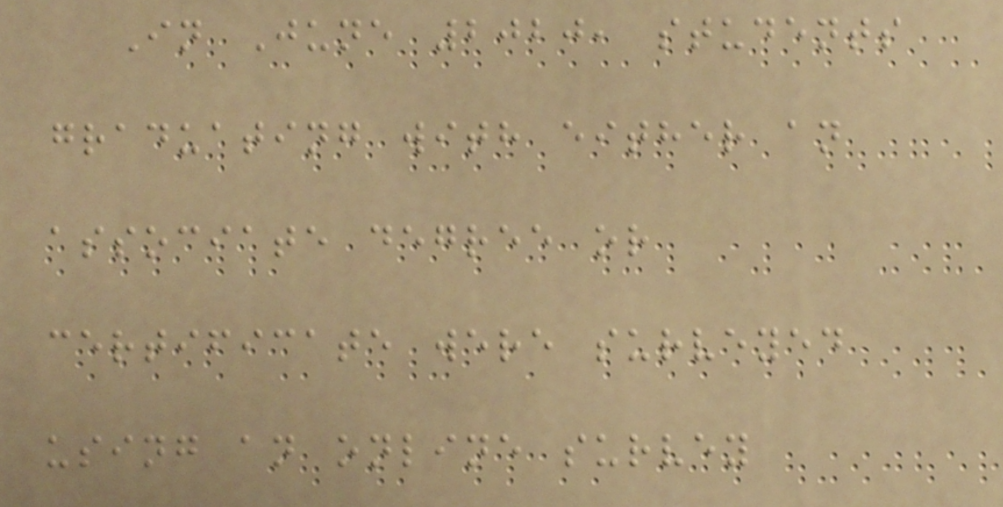In June 2020, students
graduating with either an
associate degree or
certificate were surveyed
using an online survey
